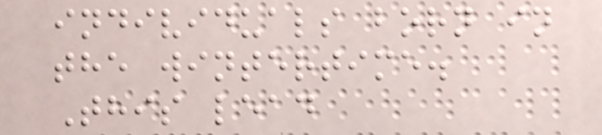individuals born in
the wintertime.
This lead
